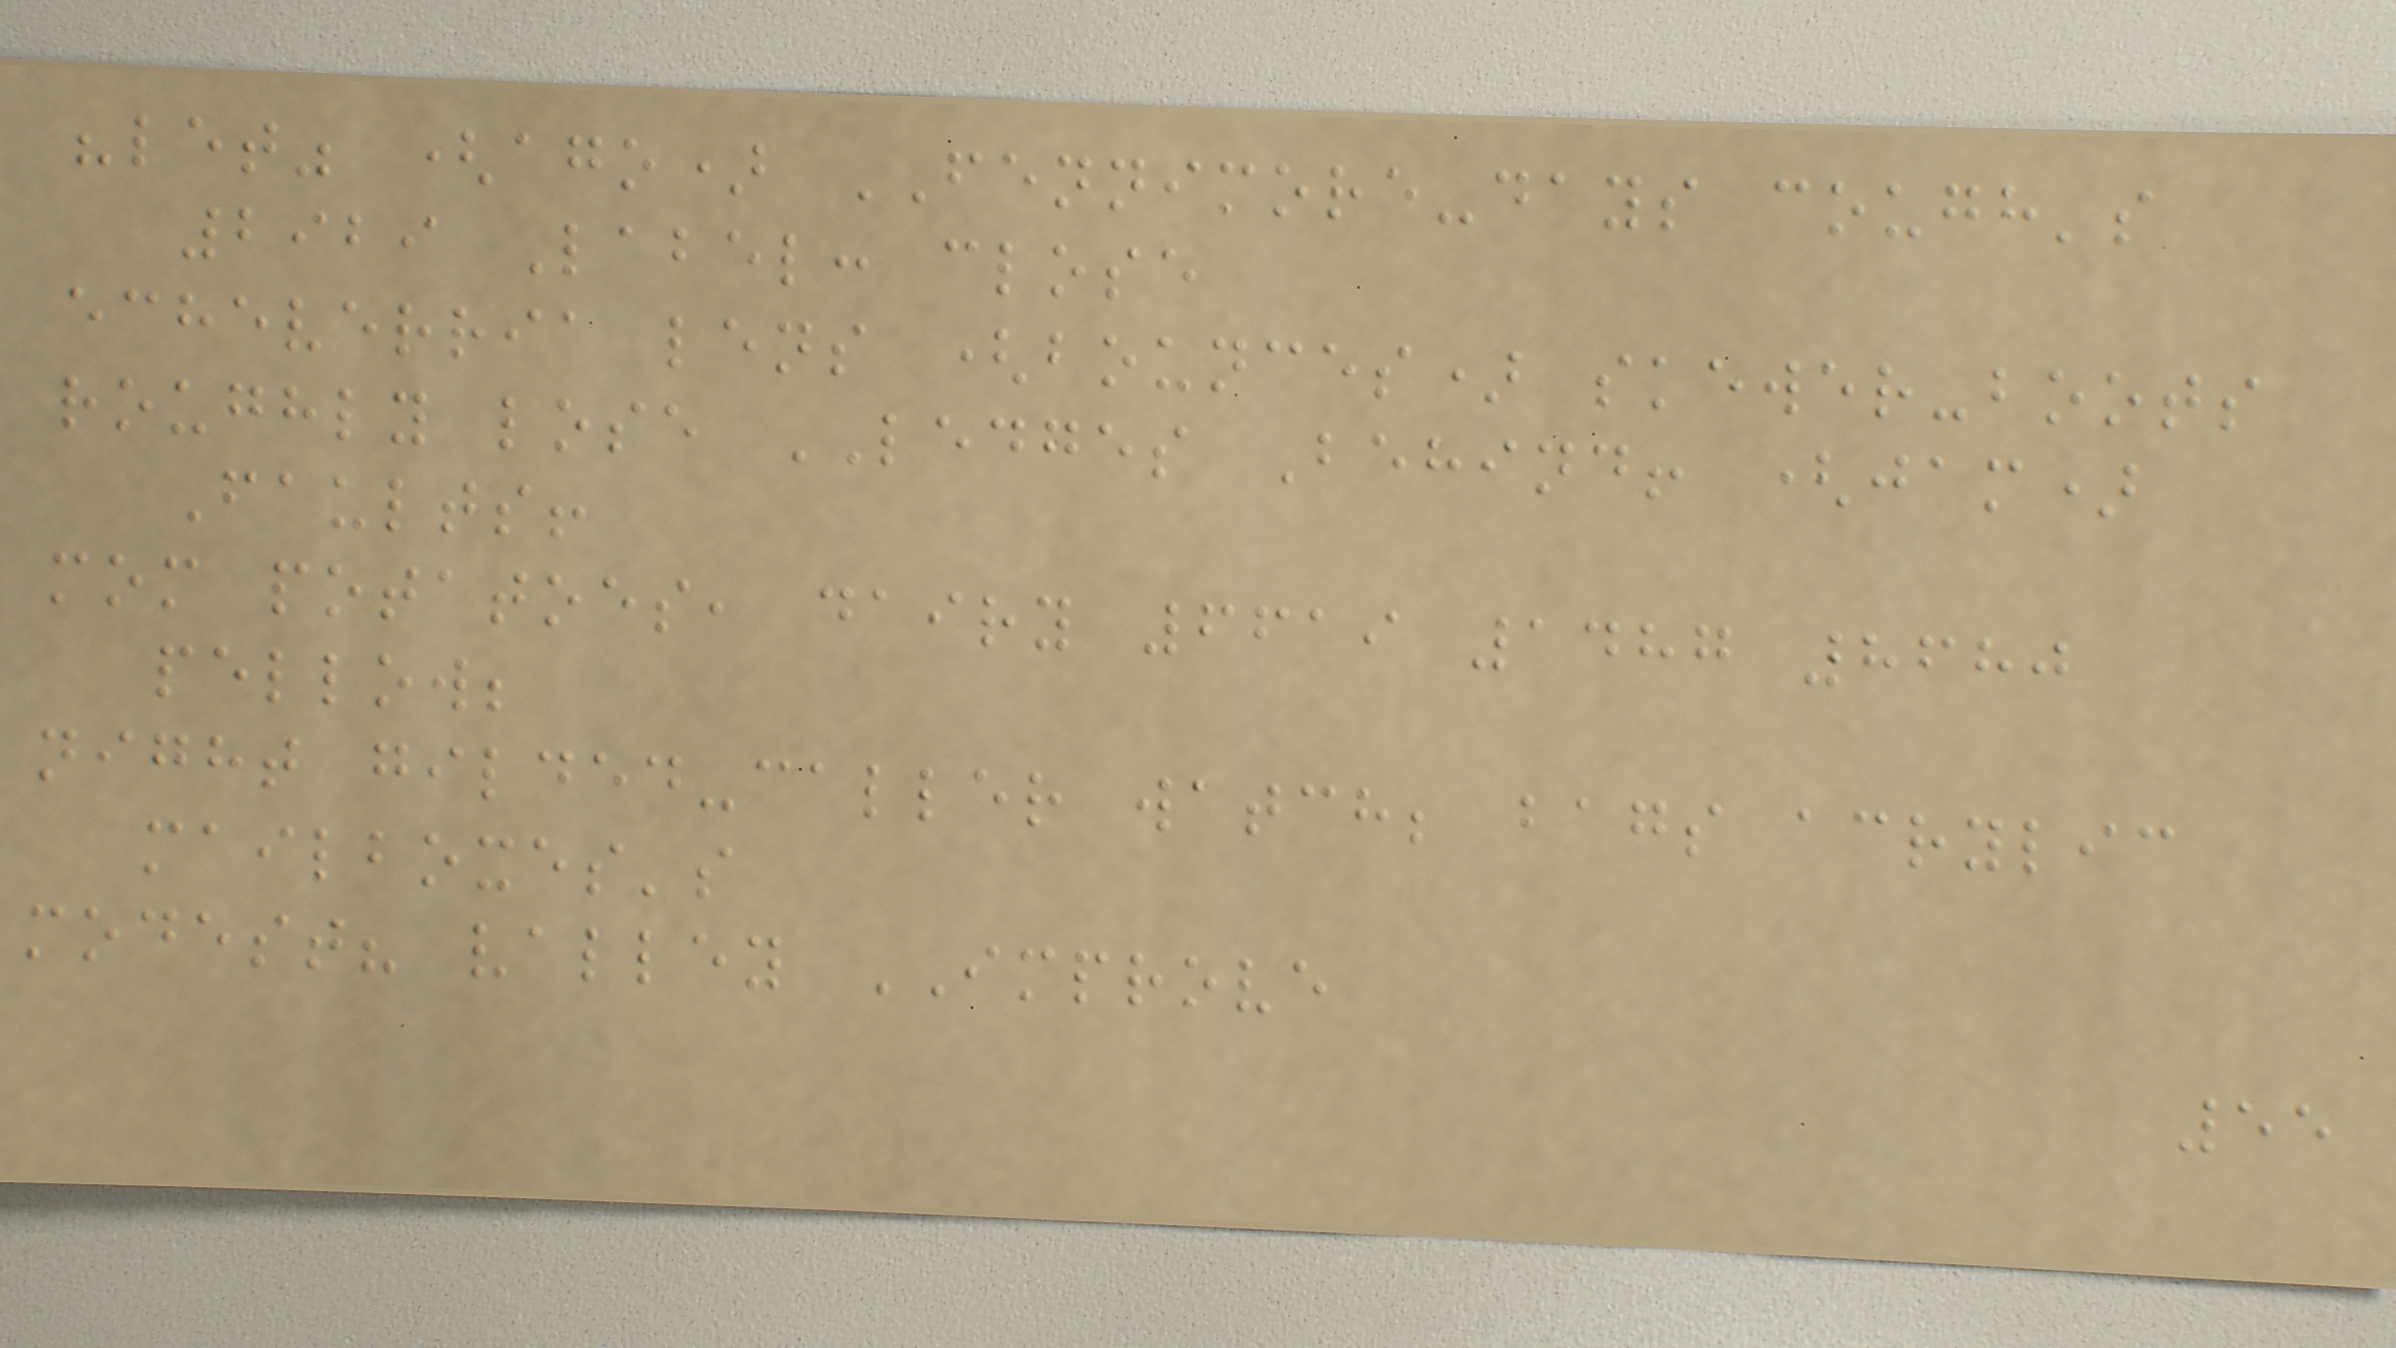"let" (ago) FENNIMORE-days cough's
2929 Label: close
echeverria lens (bounces) skewer-boots
roughly lose LEDGES Behind! (jam)
Faults!
mom potatoes, dairy 6619 1487 8680
pellow;
night gilded-caller watch; bags acrylic
mailboxes's
modest? valley IMPROVE
55
